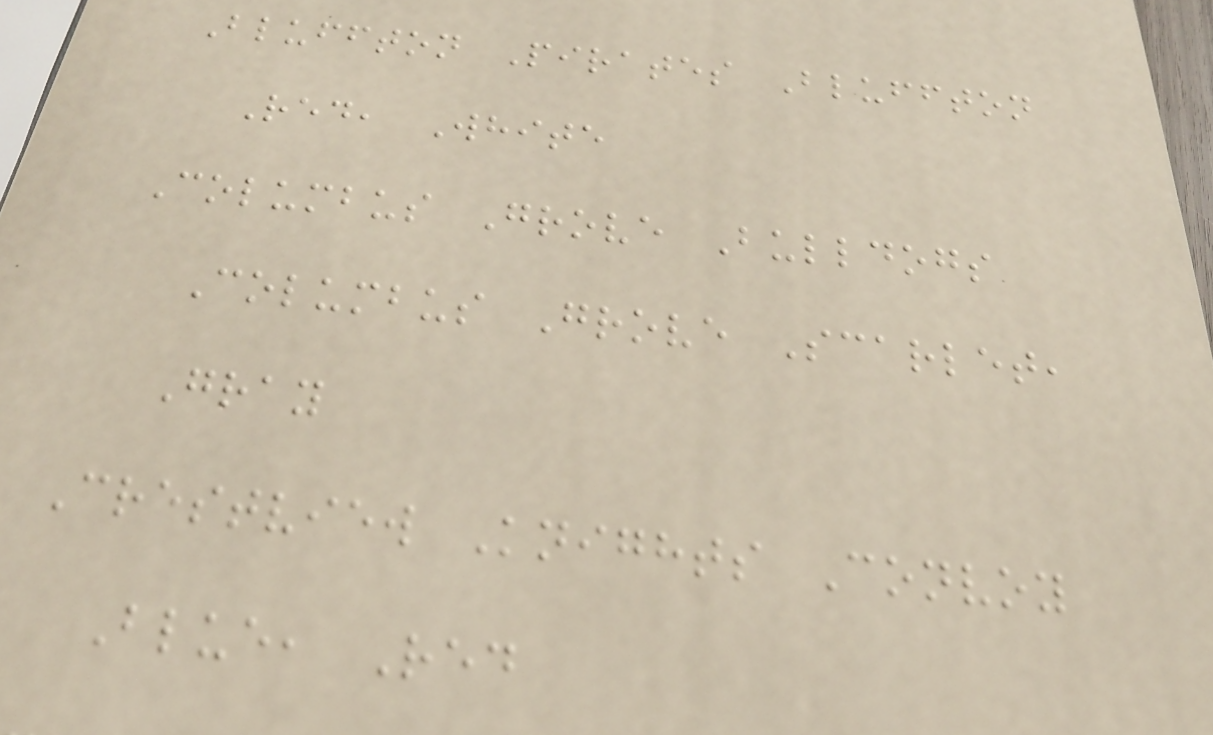Bluffton Pirates Bluffton
Red, White
Columbus Grove Bulldogs
Columbus Grove Scarlet,
Gray
Crestview Knights Convoy
Blue, Red
